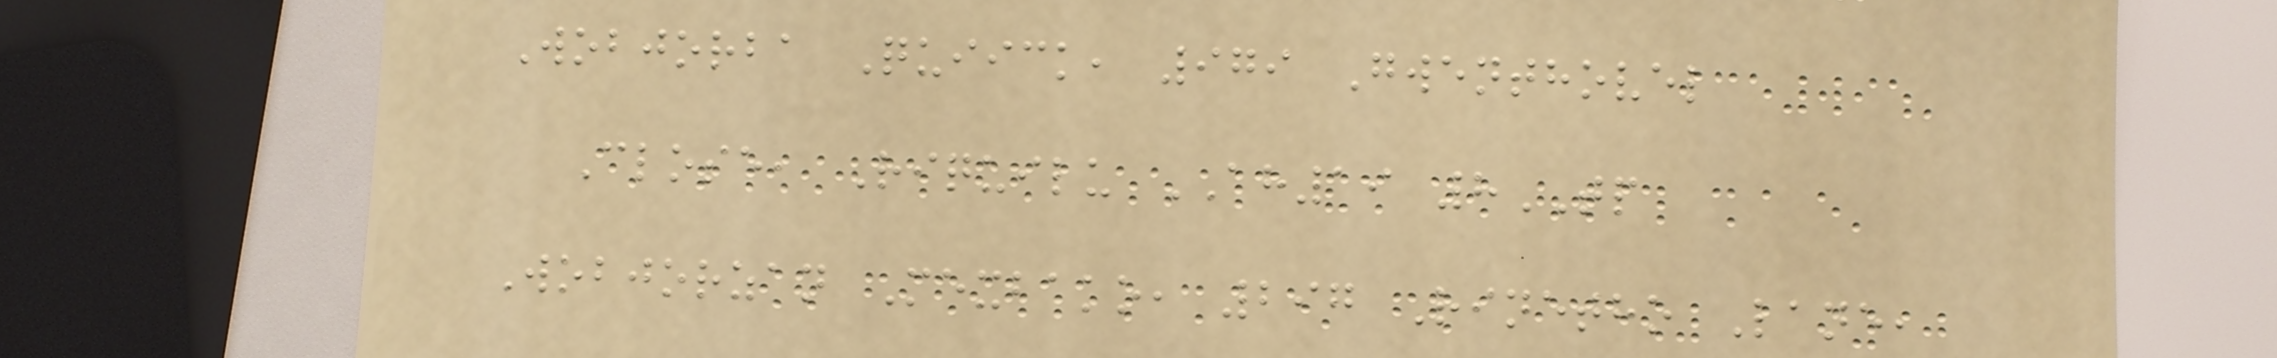Wobjorba Quiick, 979 Gwenthovel
Close, Riquilu AH19 8TP
Wobjorzan Mexbako, 297 Rinetho Lane,
